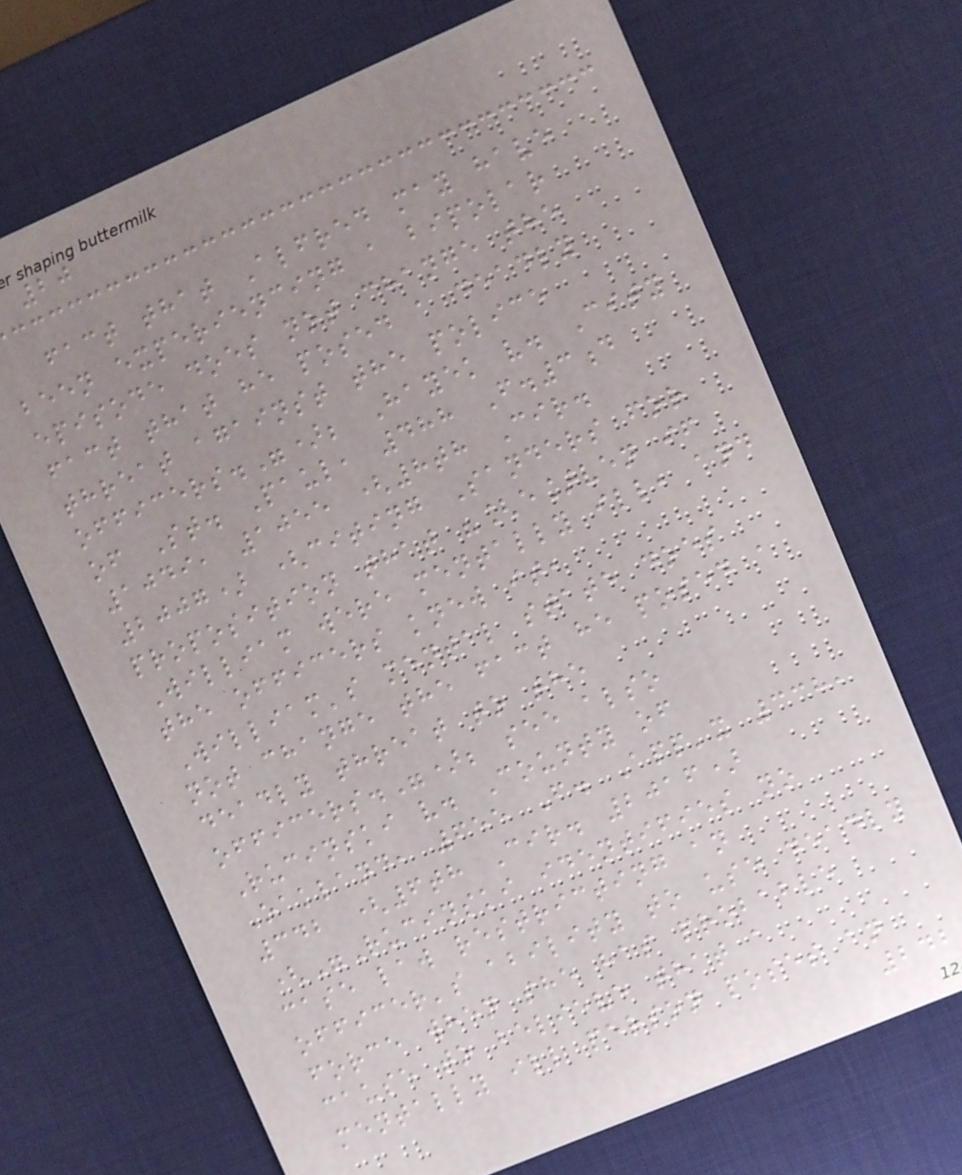20
fact that Alfred may have
been experiencing a bipolar
episode does not change the
fact that he posed a deadly
threat against the police
officers."); Hayek v. City
of St. Paul, 488 F.3d
1049, 1055 (8th Cir.
2007) (citing Sanders for
proposition that "[e]ven if
William were mentally ill, and
the officers knew it,
William's mental state does
not change the fact he posed a
deadly threat to the
officers."); see also
Rucinski v. County of
Oakland, 655 F. App'x 338,
342 (6th Cir. 2016)
("Rucinski identifies no
case law restricting an
officer's ability to use deadly
force when she has probable
cause to believe that a
mentally ill person poses an
242
